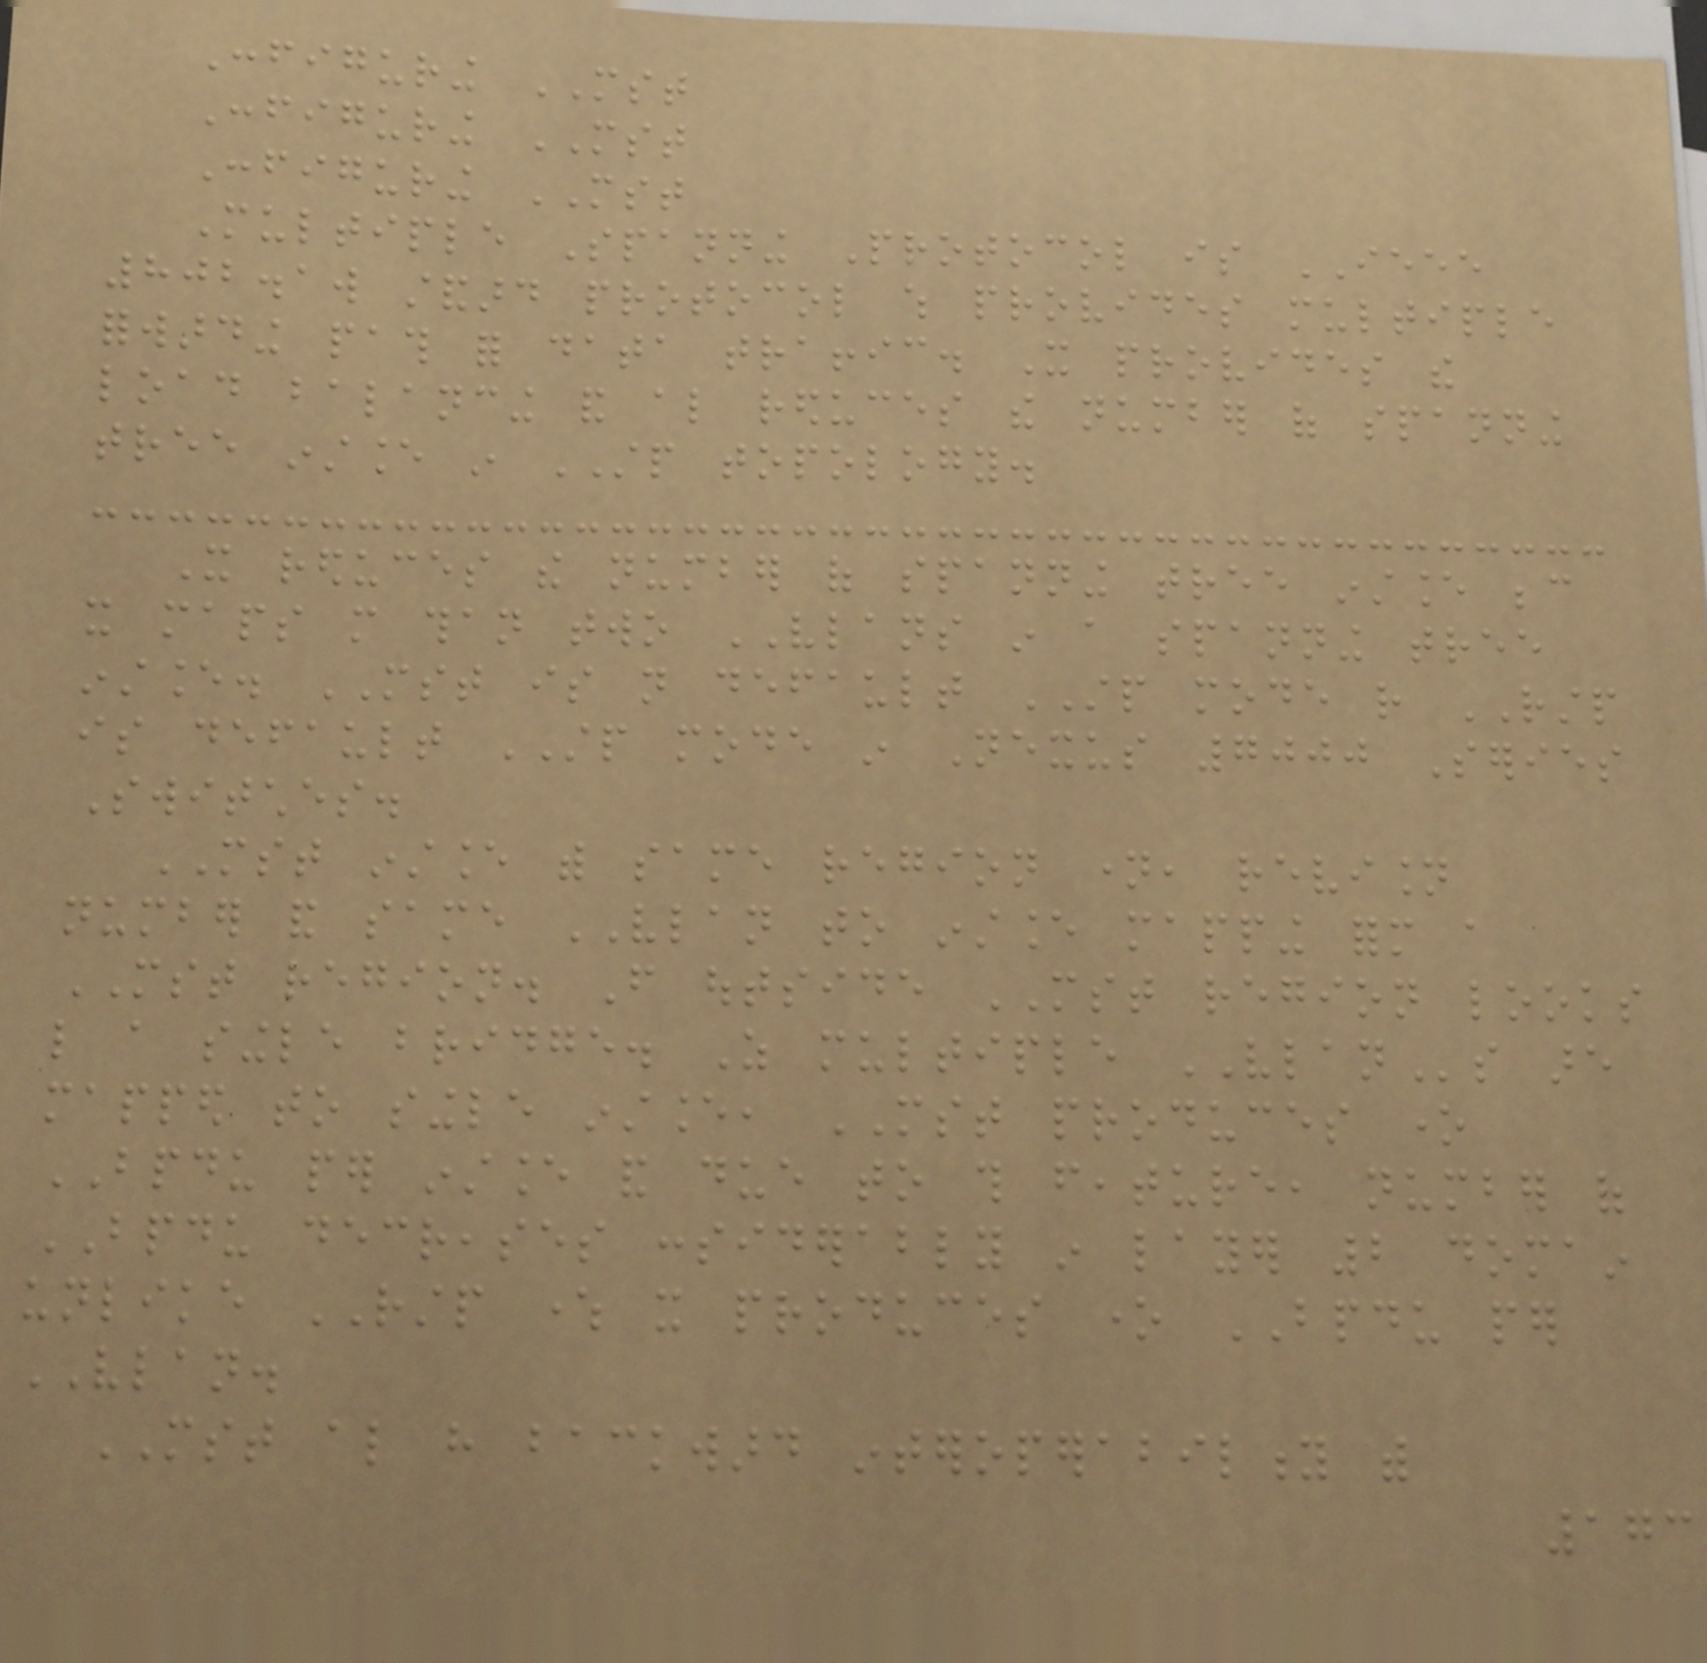Configuring MST
Configuring MST
Configuring MST
Multiple Spanning Protocol is IEEE
802.1w standard protocol which provides multiple
forwarding path for data traffic. It provides the
load balancing and also reduces the number of spanning
tree instance in STP topology.
It reduces the number of spanning tree instance because
it maps more than two VLANS in a spanning tree
instance. MST is not default STP mode rather RSTP
is default STP mode in Nexus 7000 Series
Switches.
MST instance with same region name, revision
number and same VLAN to instance mapping form a
MST region. From outside MST region looks
like a single bridge. As multiple VLANs are
mapped to single instance, MST produces one
BPDU per instance and due to this feature, number of
BPDU decreases considerably in layer 2 domain
unlike RSTP where it produces one BPDU per
VLAN.
MST also have backward interoperability with
173
